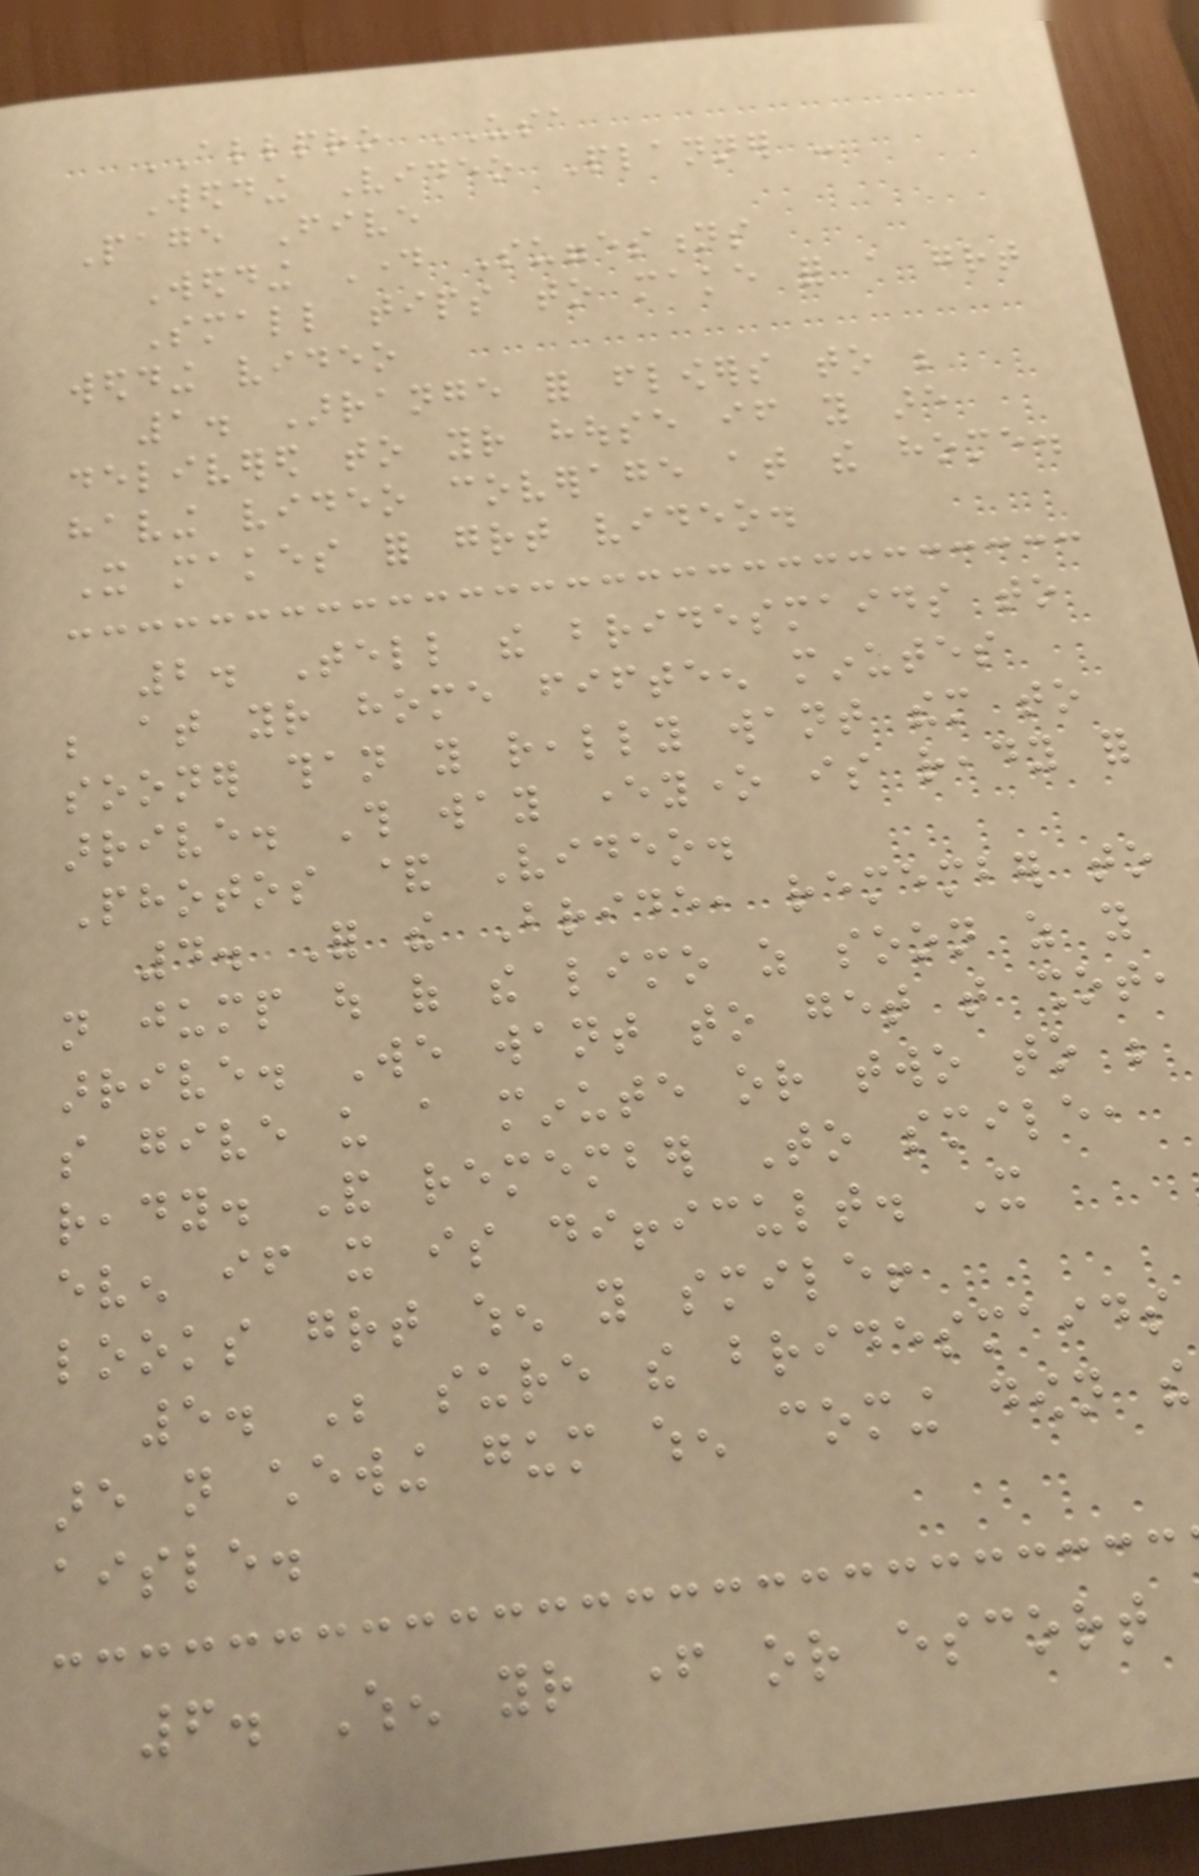ALLPRO USA
Wedding Video Planner -
Page Five
Wedding Day Suggestions
Small tips to make for a great
wedding video
1. Arrange for flowers to be
delivered to your house if you are
having video coverage at the home.
It makes for great video.
2. Tell the bridesmaids to
be at your home fifteen minutes
sooner than you really want them to
arrive. This way everyone is ready for
Photos & Video.
4. For the Bride, remember to
not jump out of the limo as soon as you
arrive. We want to get that shot,
so give us a minute or two to be
ready. And remember To smile,
even if it is difficult. It
looks great when you smile!
5. Be sure the bridesmaids
are not chewing gum when coming down the
aisle.
6. When your father or escort
